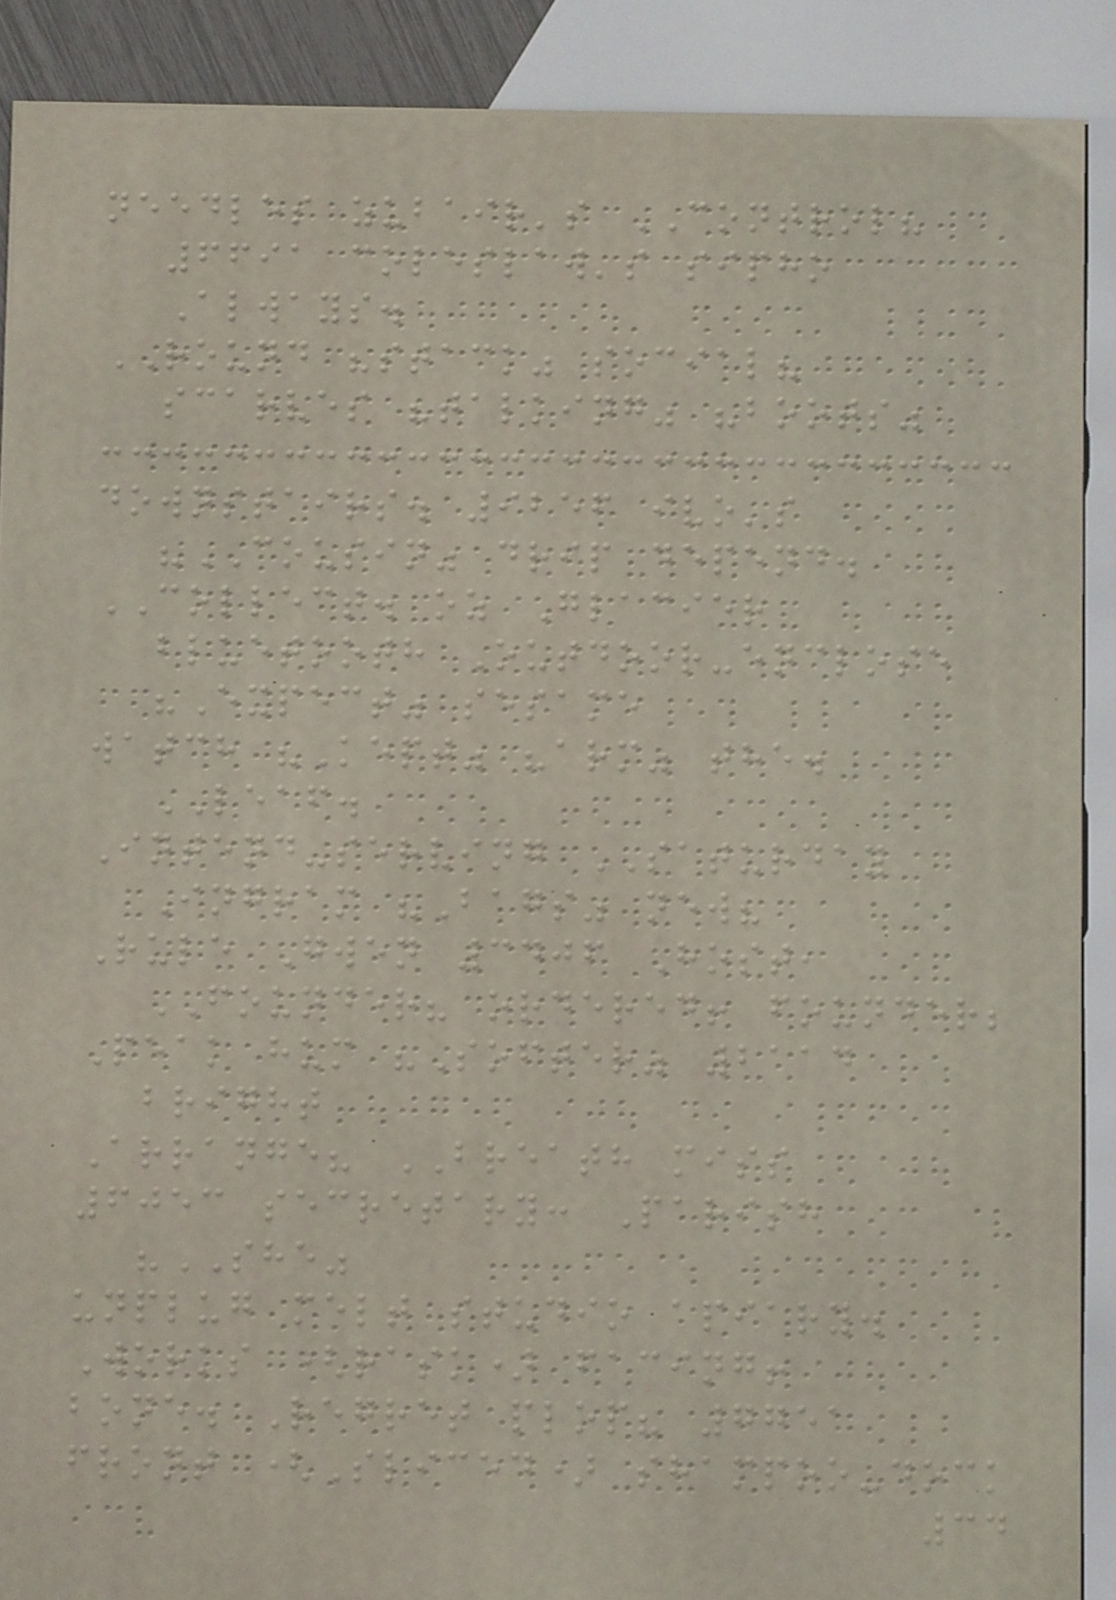needles zubair's CONTROL?
6691 coleslaw's sipho
Always.
ROUND "stack" social?
scarves "talking" "boots"
downstairs. 9256 ivo's
"COUSIN" drip depend.
COLLECT. oz Glacier
bluetooth Outdoor-enclose
"Expect" sesame
watch "Kept" "arm" the.
LEAF.
Intend-serving SATURDAY
Ingram "Bags" new?
Rule Gwen 3406 Host,
FOUNDER? ordered! founder;
Peak hum "Softer" 2114
bright
Arrange? BREATH miss
6053 secretary: Parish
"SHE"
unplug melt studio apiary.
Works (rask) facing!
bone. Regret plop? 7751
front (Sliced) shampoo-dock
34
